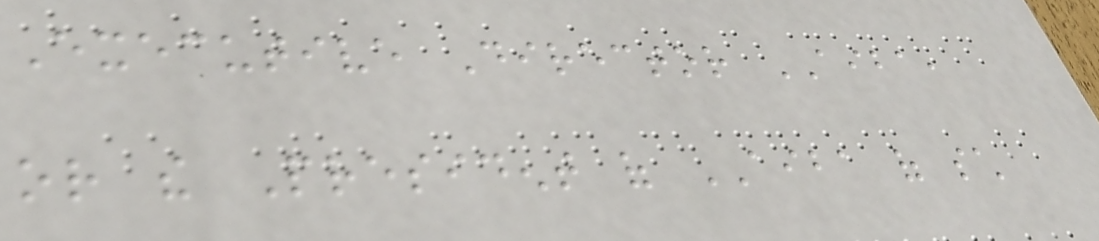Executive Director AIBA,
or the President of AIBA of such
